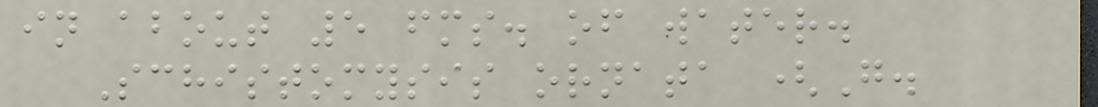in about 5 fms. of water.
Schistomysis ornata (G.
